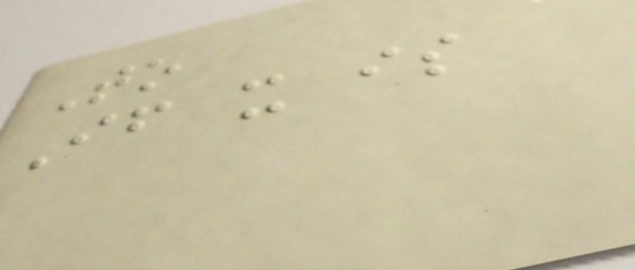To
If it is
